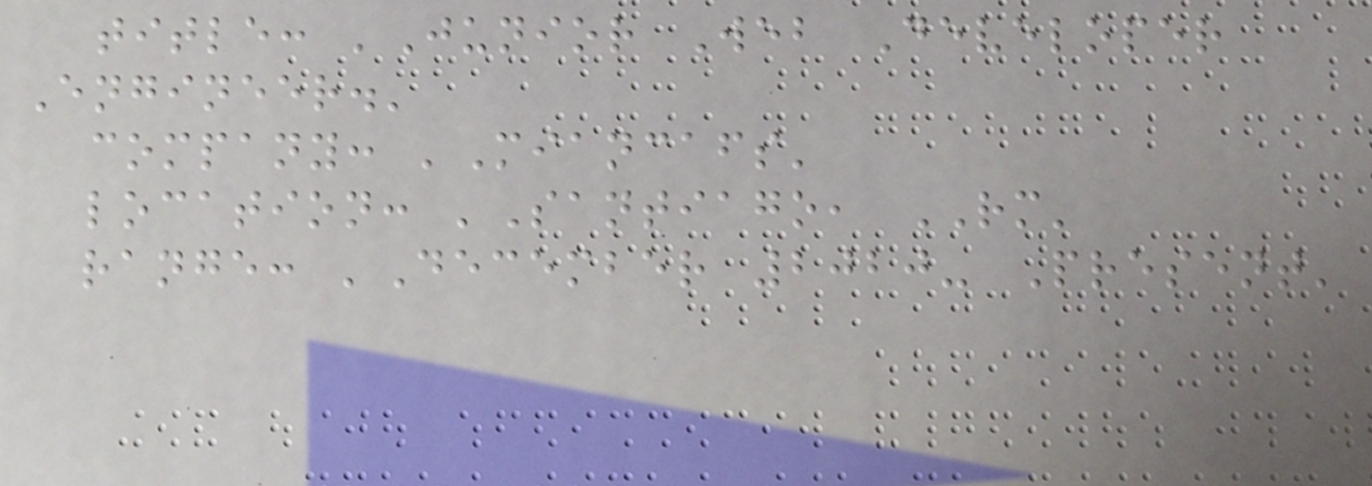title: 'Junior Web Developer
Engineer.'
company: 'Miancafs'
location: 'Santiago, RM'
range: 'December 2020- Present'
